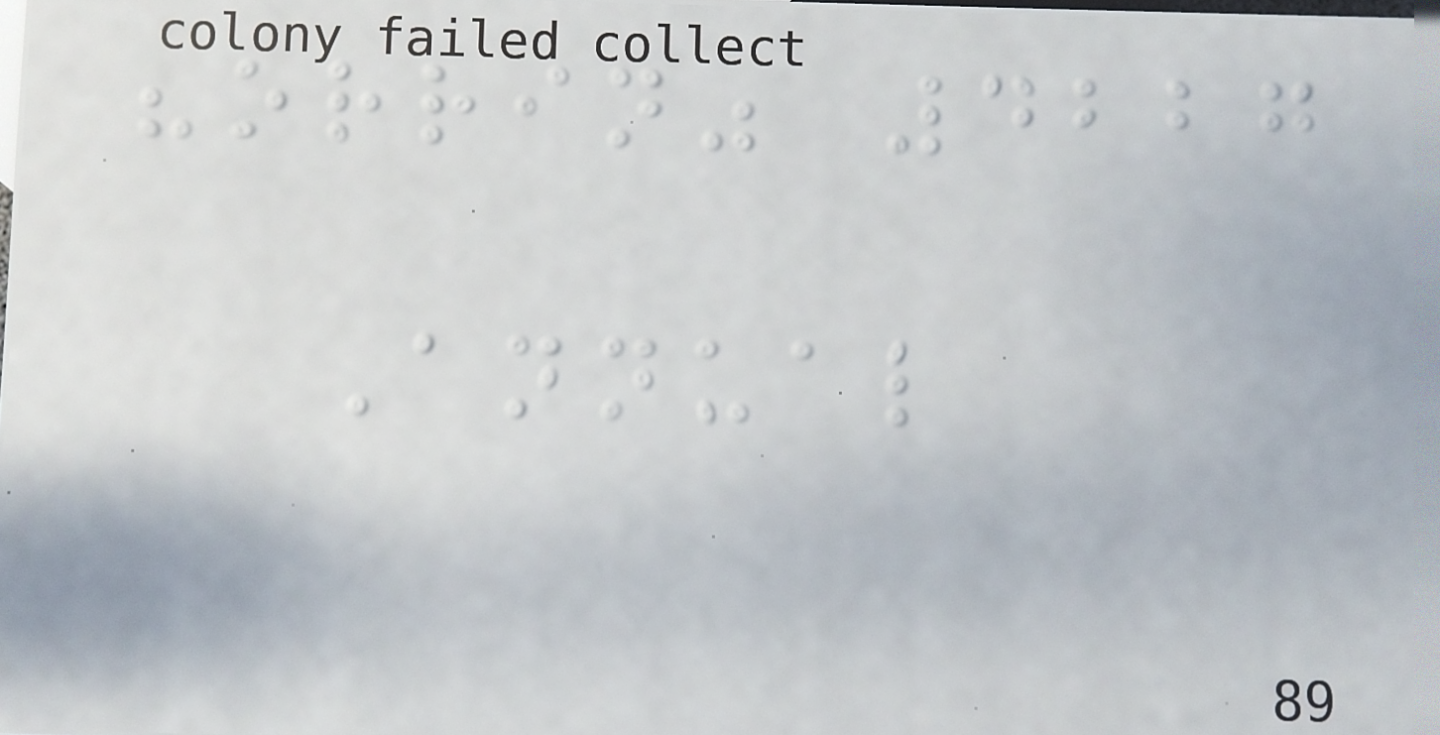"orrin" 4227
Annual
